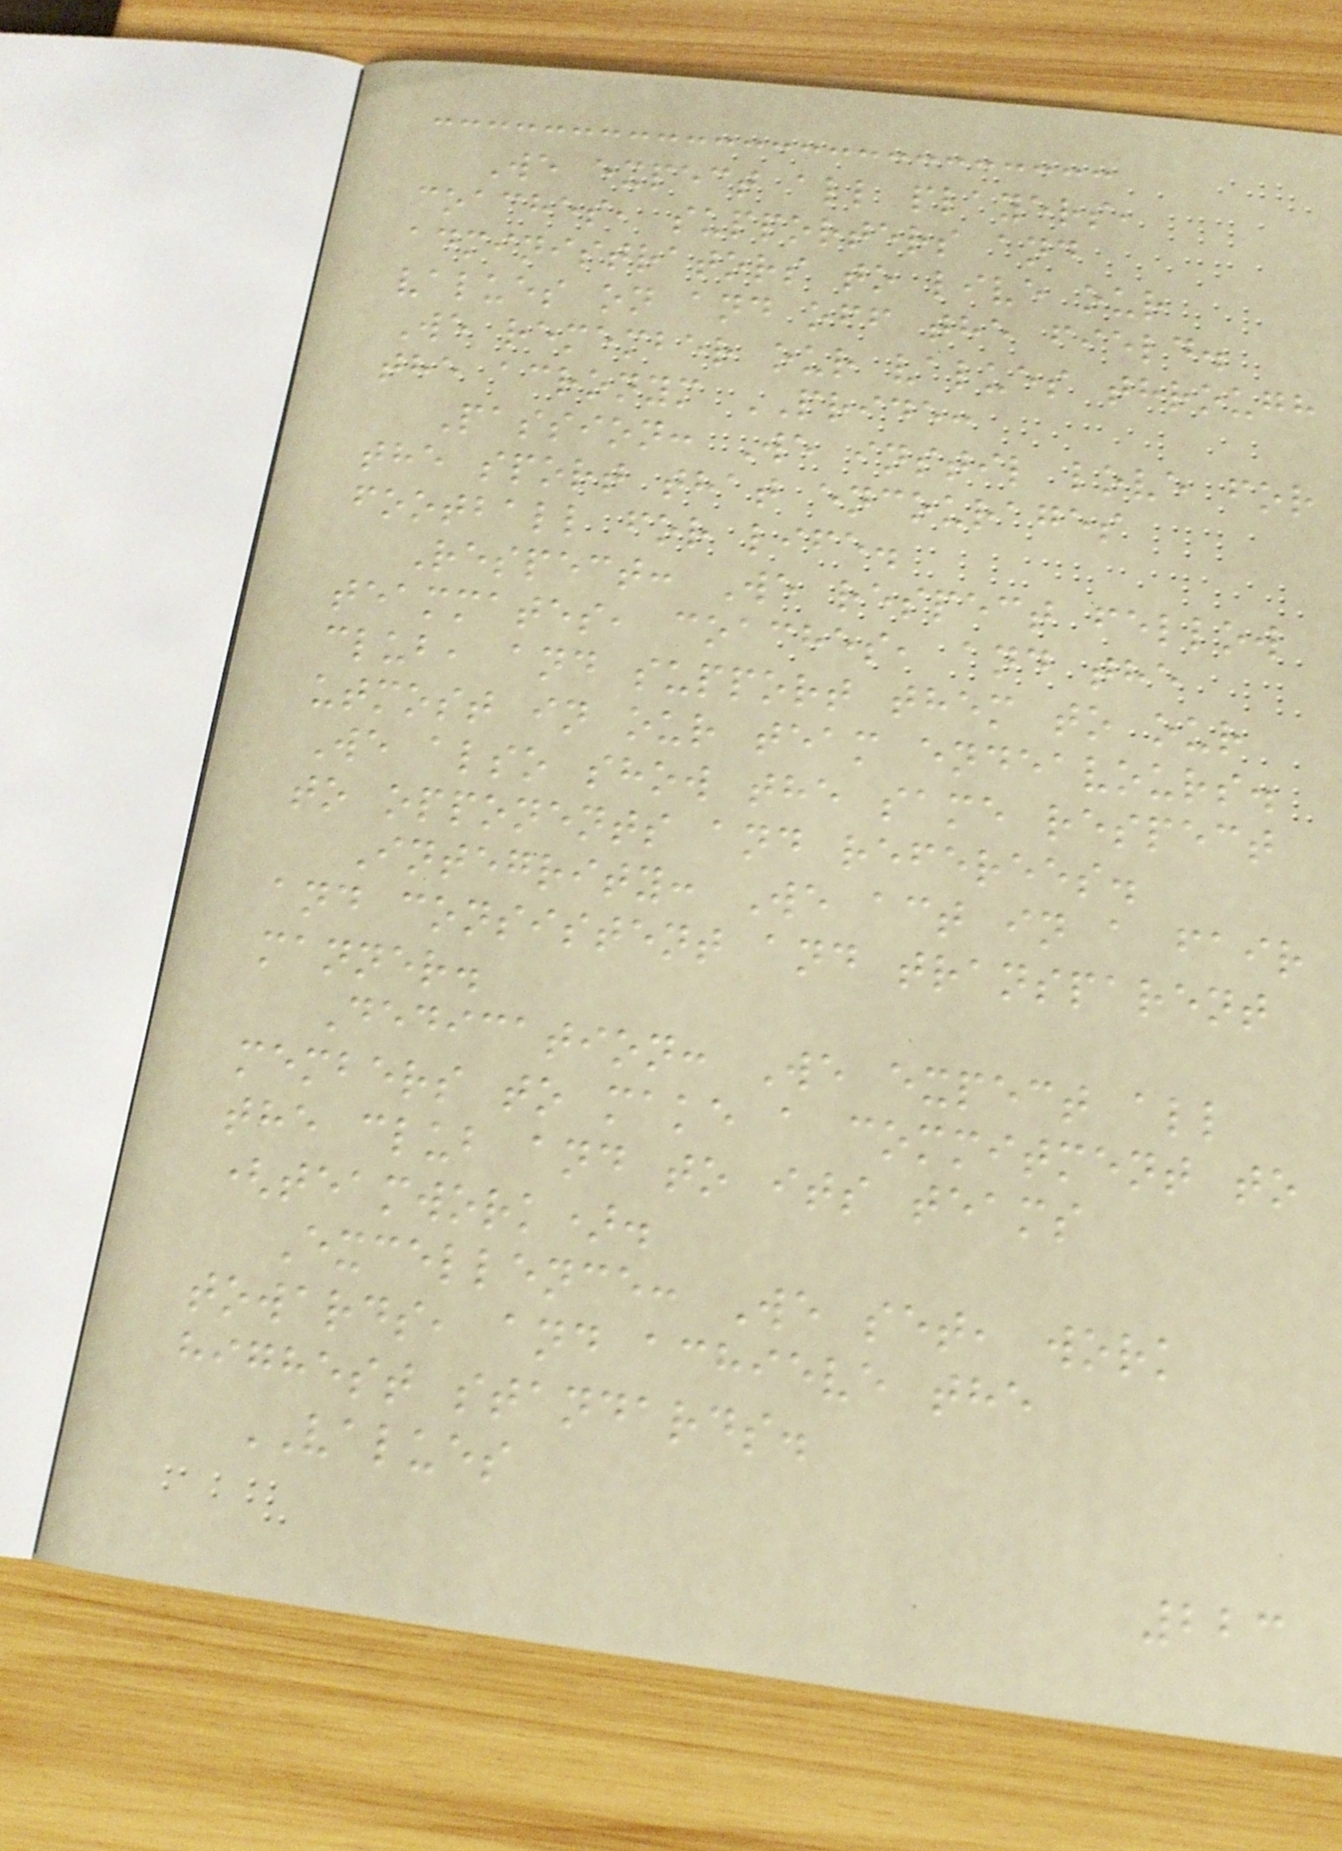We expect all players,
coaches, supporters and
administrators to live our
values on and off the field.
We remember our values through
the acronym PRIDE:
Passion: We instil love for
the sport that encourages
football for life.
Respect: We respect fellow
teammates, coaches, and the
club, and support them to our
utmost in our team endeavours.
We also show the same respect
to opponents and referees.
Integrity: We act in a fair
and consistent and transparent
manner.
Dedication: We expect all
members to make a commitment to
the club and to its teams
(teamwork).
Excellence: We set, work
towards, and achieve the
highest standards.
VALUES
223
